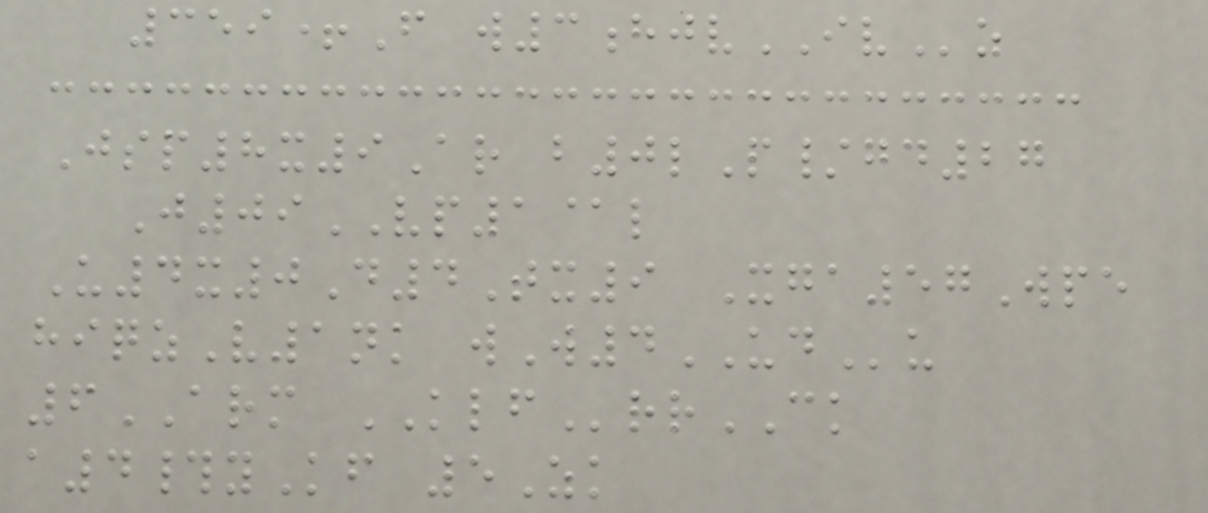359+F w3hjvIVz
Jsp8x9Ar b0lP/gd27
J09VP1@l
U4x0D4Tx9 Xga57Wpe
hiqzV1nk wW4UDu
6ARM KLFrrCK
a4#yKf 5Zk
